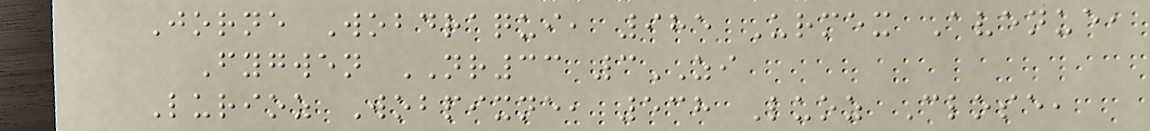Jorne Wobdraqui, 985 Urmex Avenue,
Fygwen NR33 3ZI
Lurioz Wobpixne, 538 Luoz Close,
